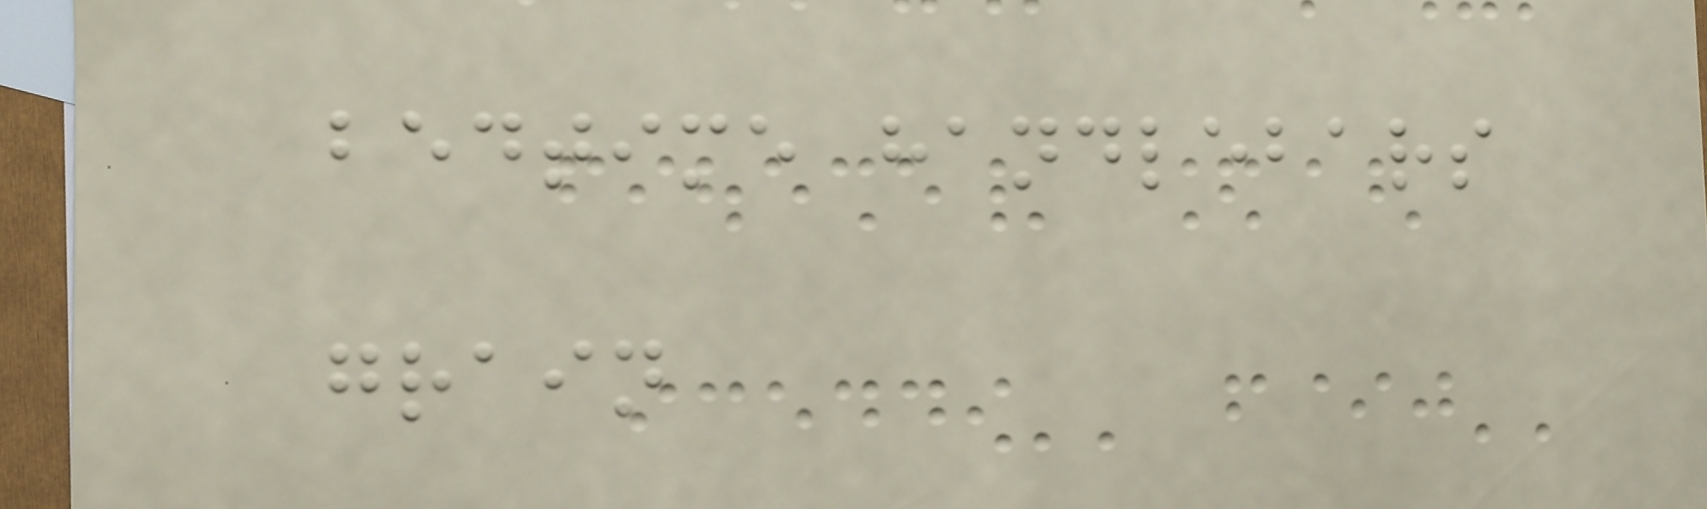bedtime handlebars
grain
